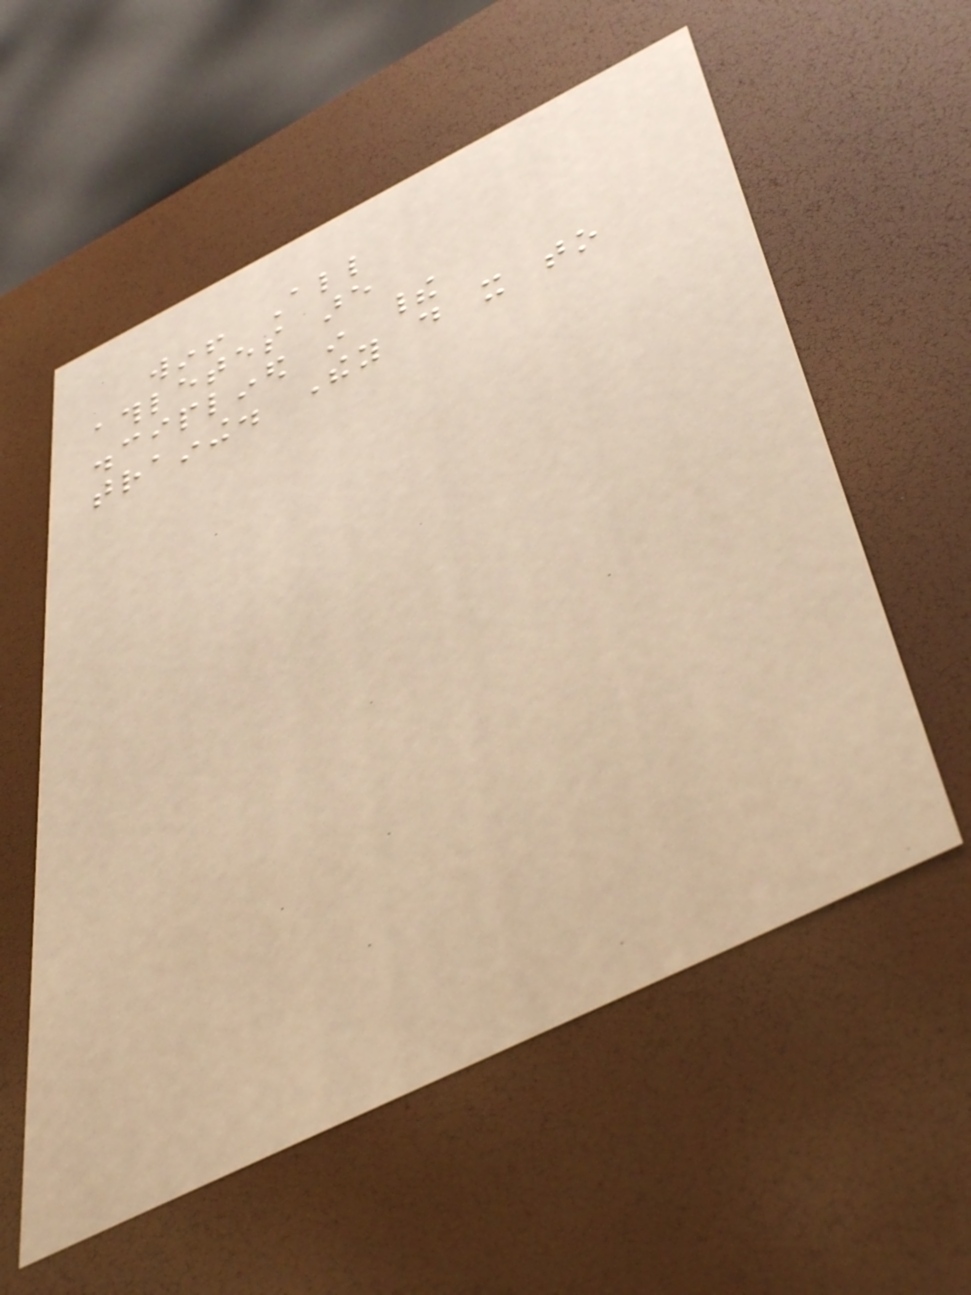win! All
athletes are
disciplined in their
training. They do it to
